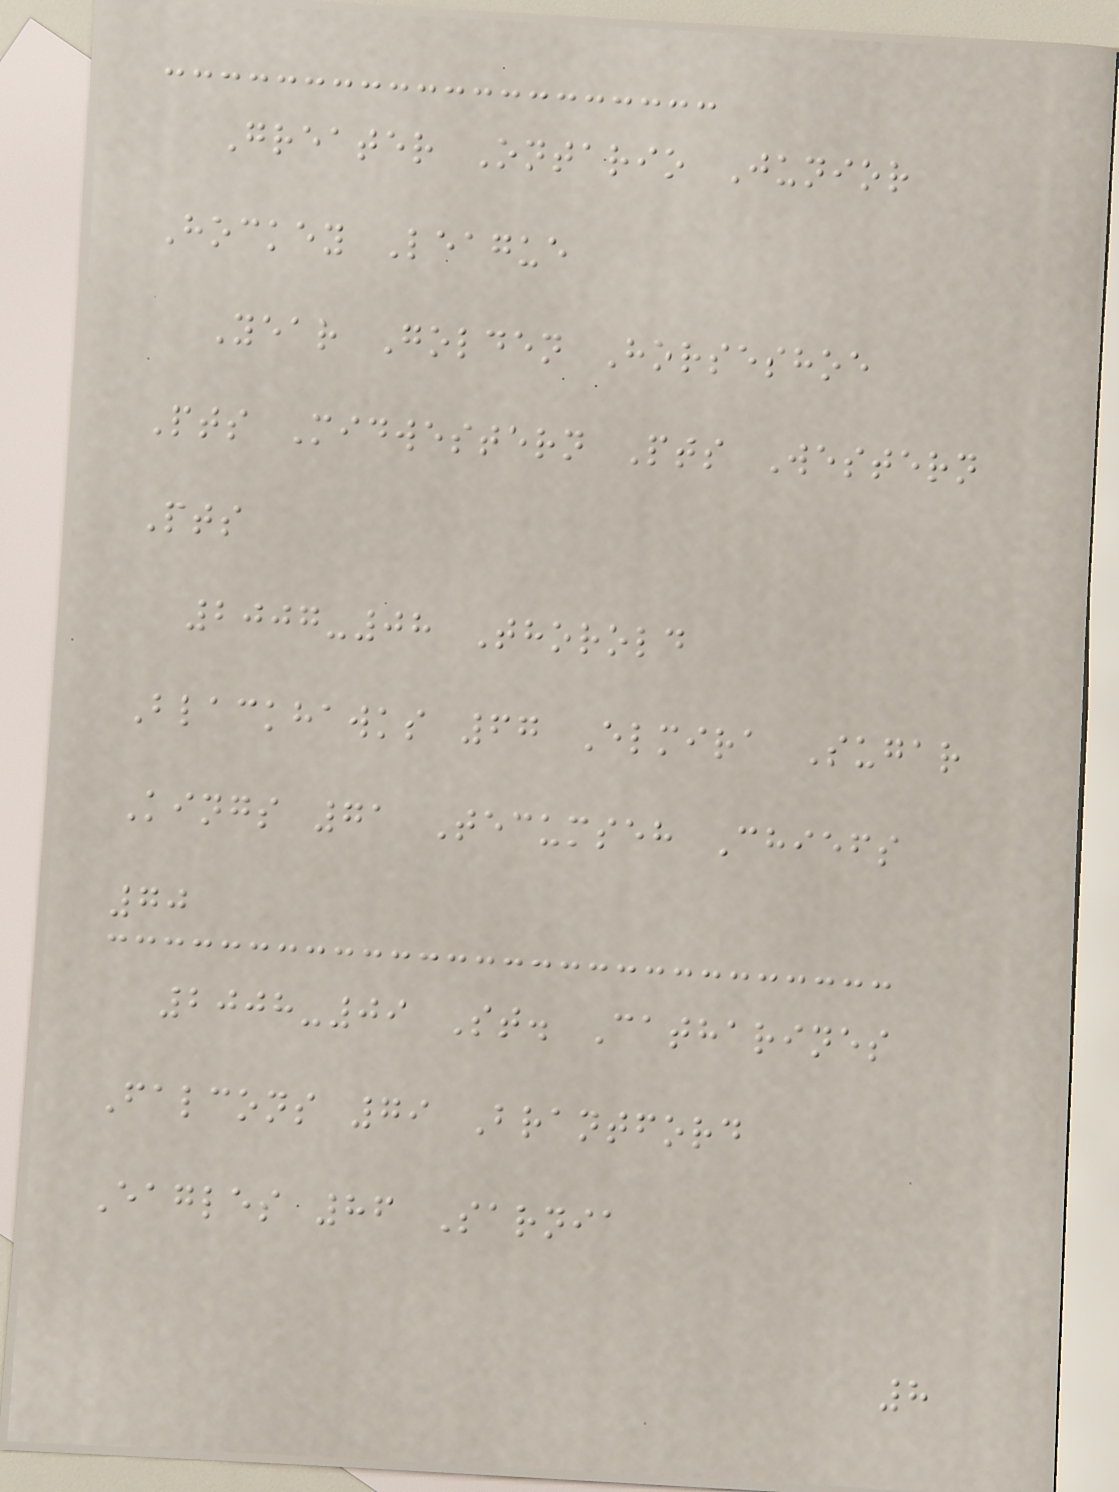Greater Ontario Junior
Hockey League
Year Golden Horseshoe
Pts Midwestern Pts Western
Pts
2007-08 Thorold
Blackhawks 67 Elmira Sugar
Kings 71 Tecumseh Chiefs
70
2008-09 St. Catharines
Falcons 79 Brantford
Eagles 86 Sarnia
8
